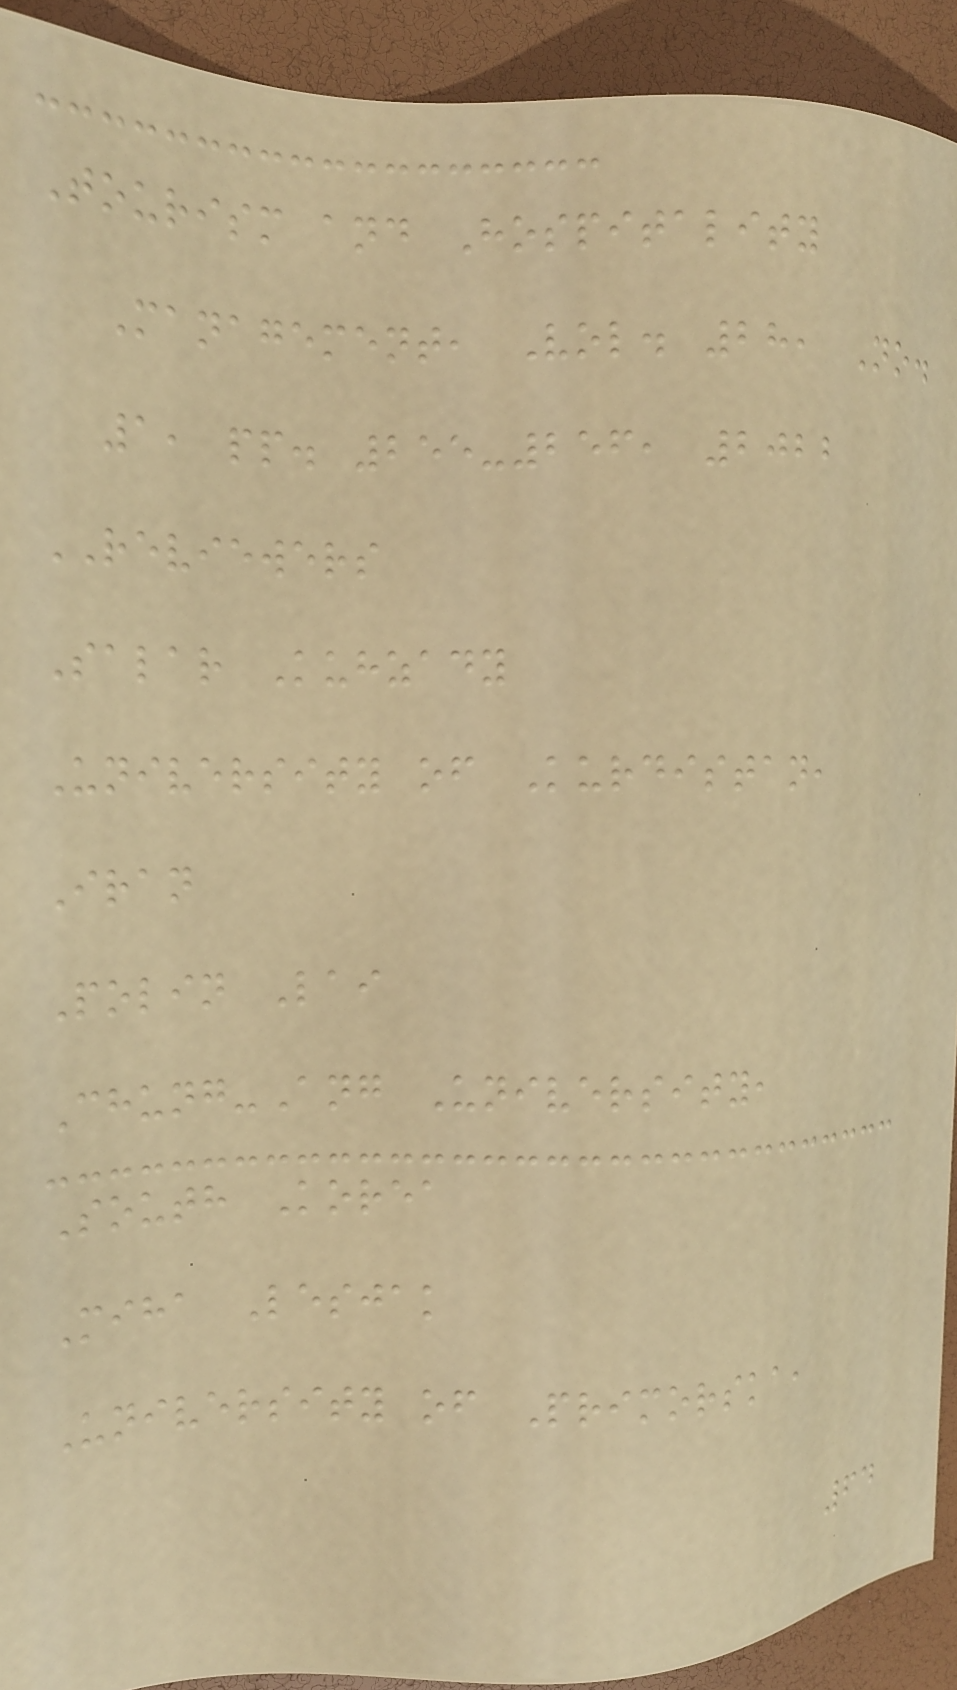Tourism and Hospitality
Management, Vol. 28, No.
1, pp. 255-256, 2022
REVIEWERS
Salar Kuhzady
University of Kurdistan,
Iran
Polin Lai
Chung-Ang University,
South Korea
Miha Lesjak
University of Primorska,
64
